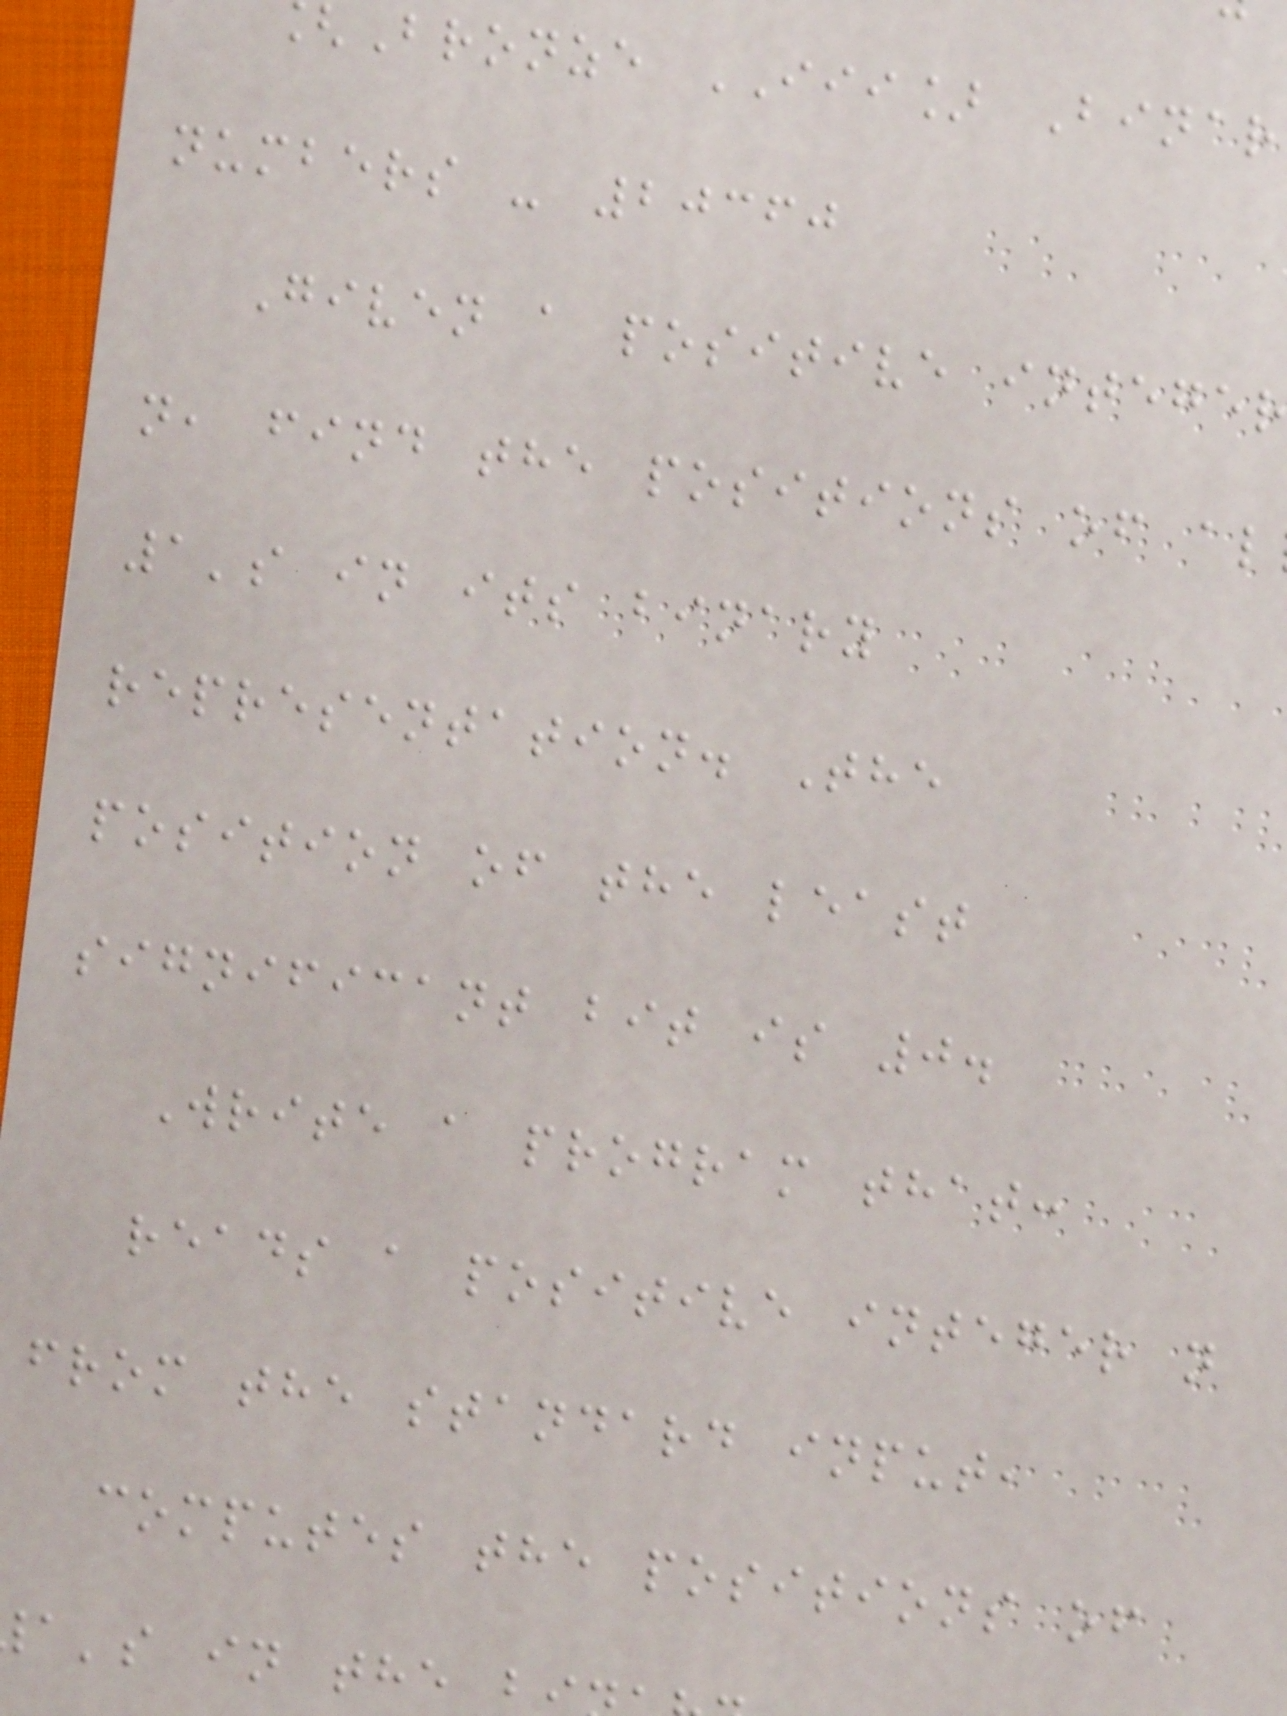Bronze III] Binar
numbers - 20360
Given a positive integer
n, find the positions of al
1's in its binary
representation. The
position of the least
significant bit is 0.
Write a program that:
reads a positive integer n
from the standard input,
computes the positions of
a's in the b
